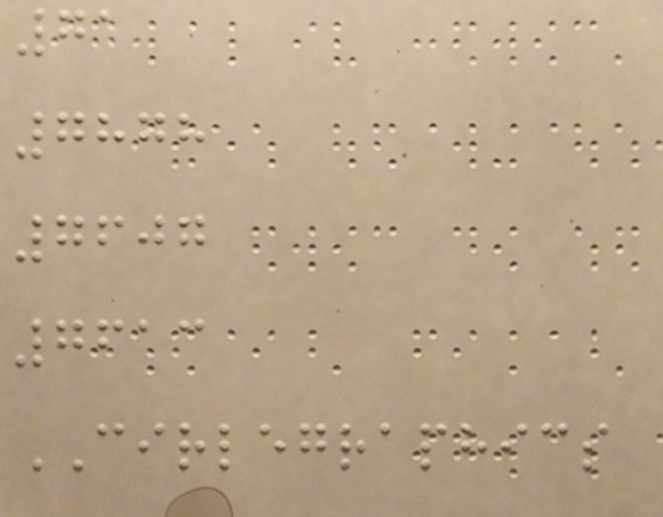71
7878
7607
7613
CIRLEGRAPHICS
